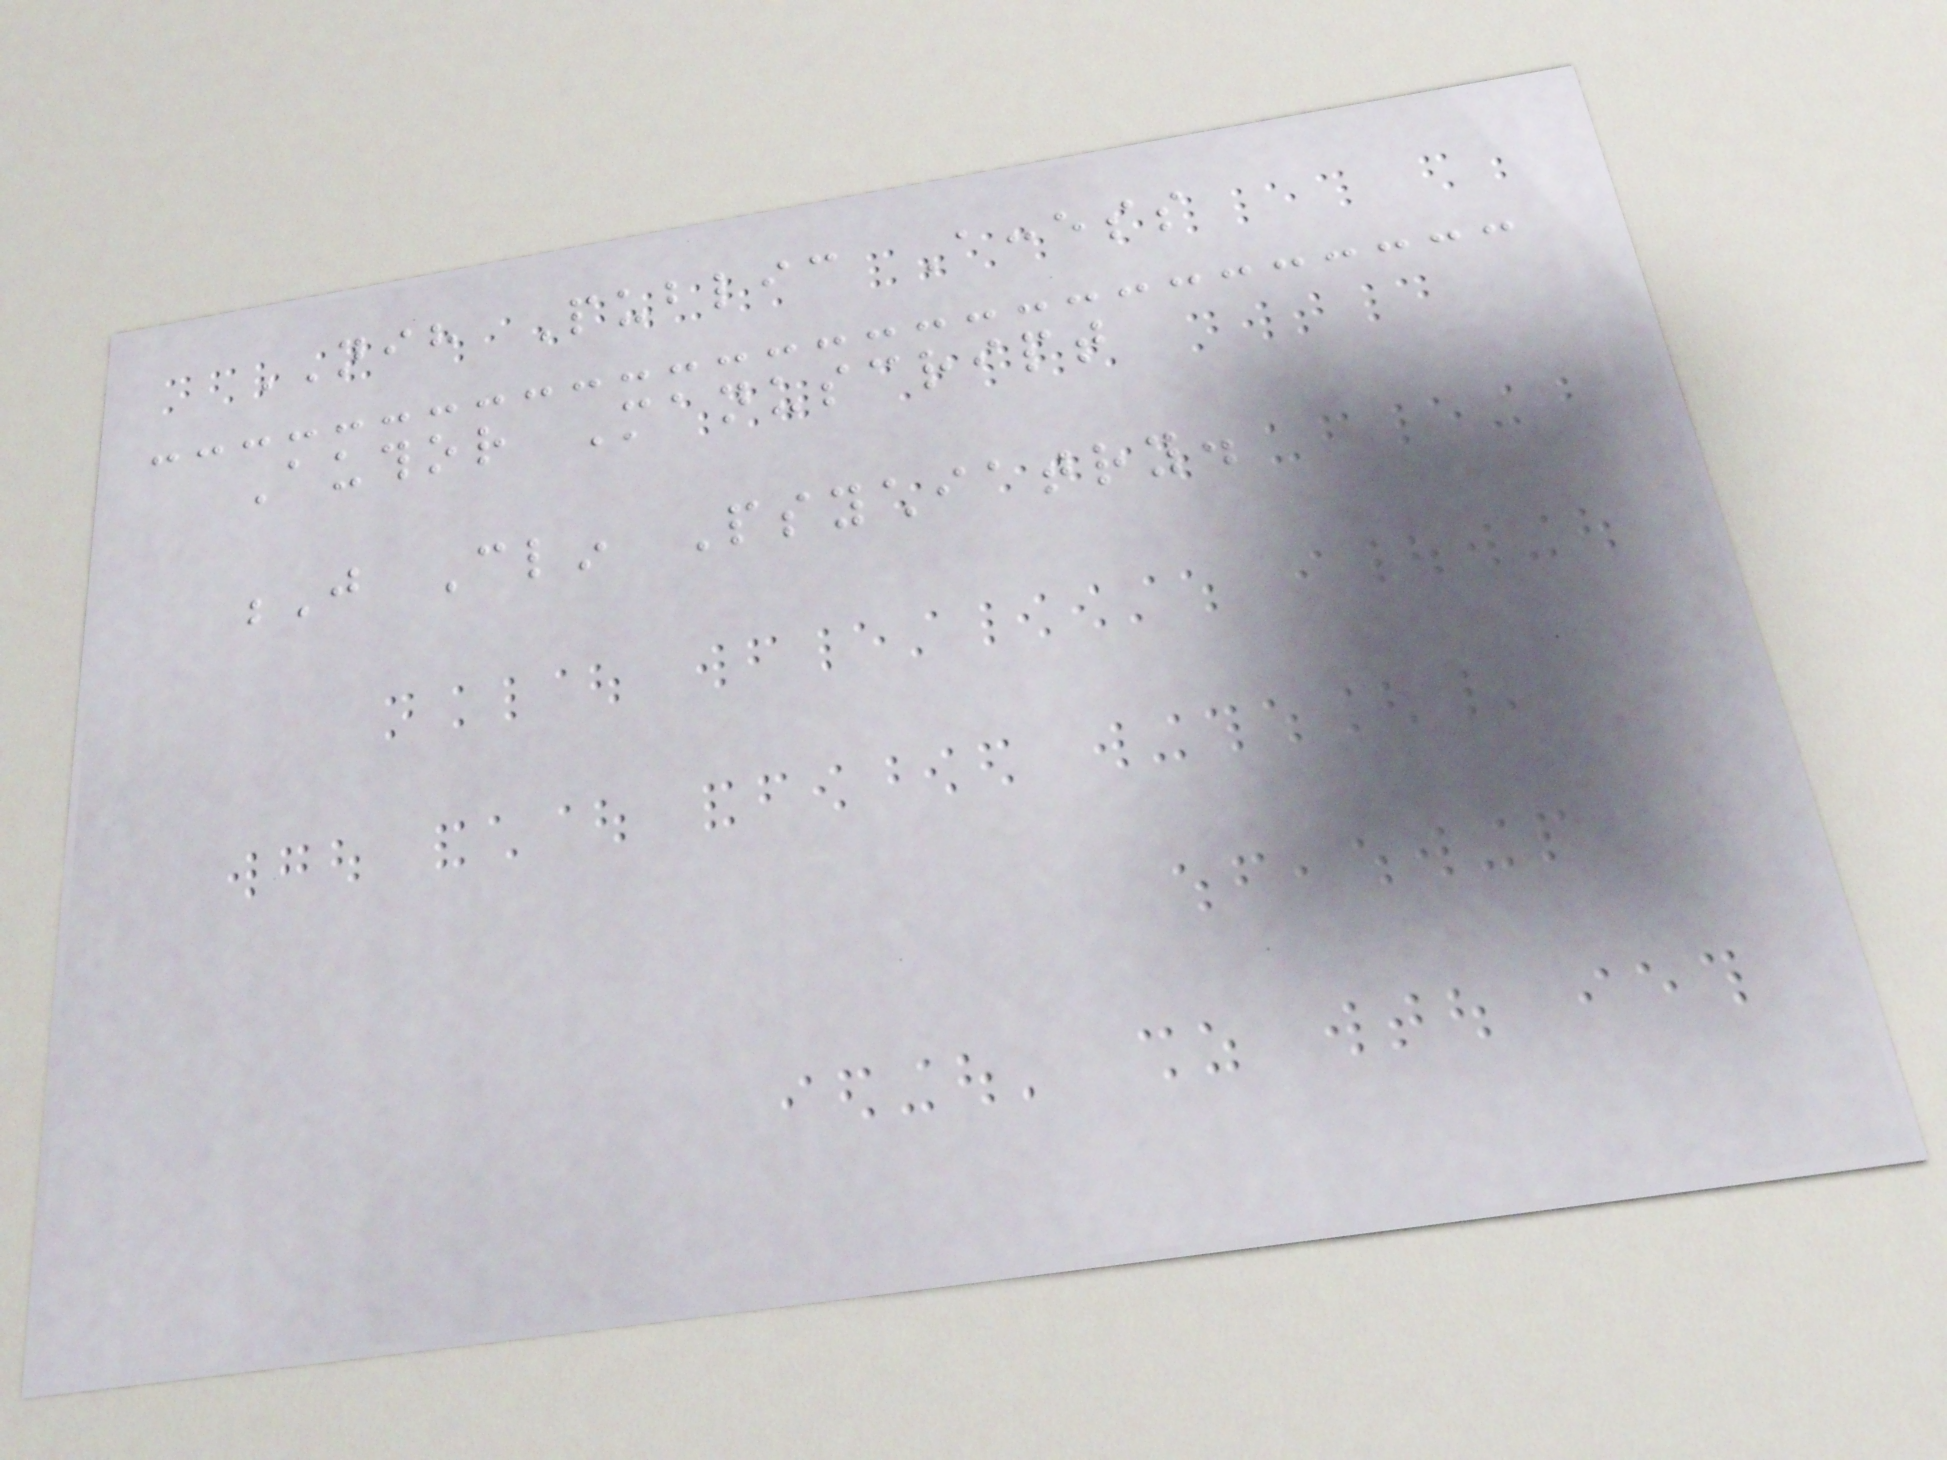NIH Public Access
Author Manuscript
J Clin Psychiatry.
